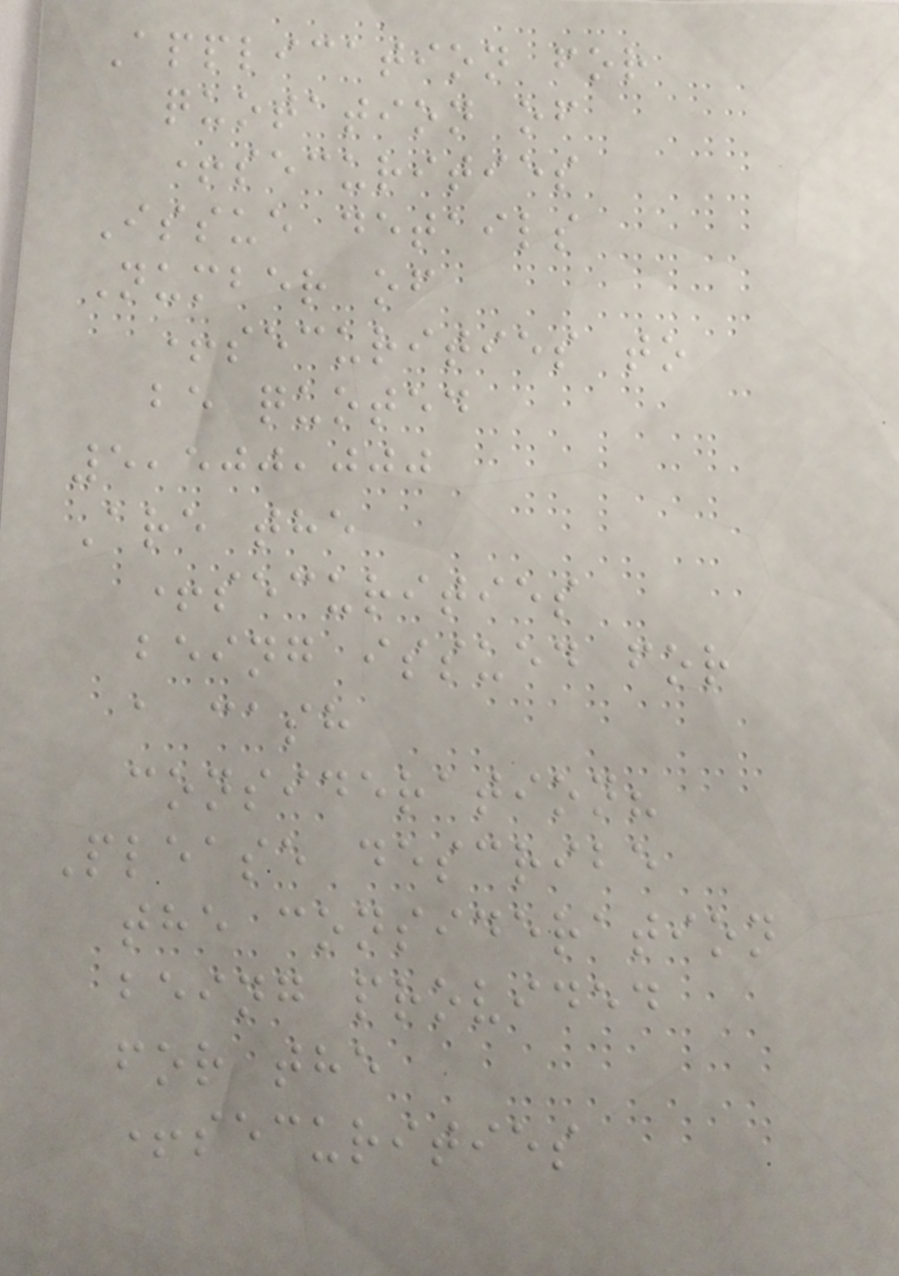Application for
quotation of
+securities
Issue details
Number of
+securities to
be quoted
5,500,000
Are the
+securities
being issued for
a cash
consideration?
Please describe
the consideration
being provided
for the
+securities
